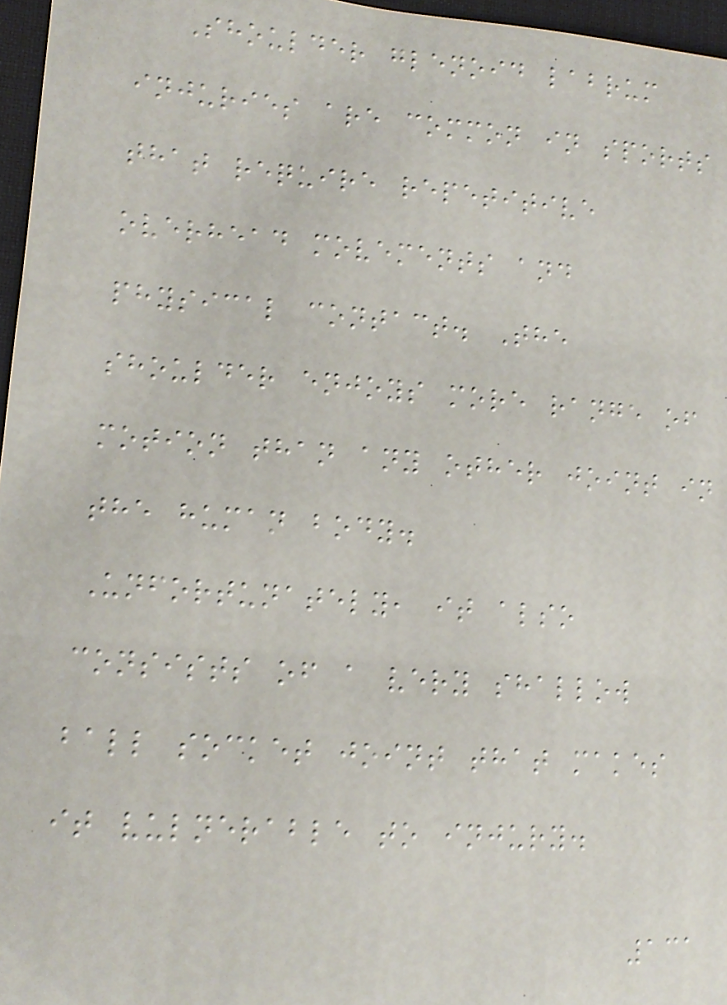Shoulder glenoid labrum
injuries are common in sports
that require repetitive
overhead movements and
physical contact. The
shoulder enjoys more range of
motion than any other joint in
the human body.
Unfortunately, it also
consists of a very shallow
ball socket joint that makes
it vulnerable to injury.
131
